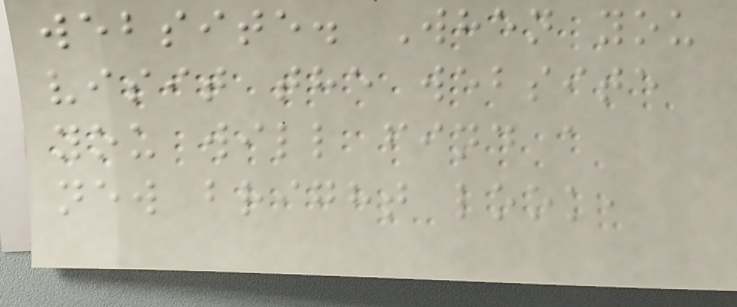website. When you
visit the website
you will find a
new bright look,
